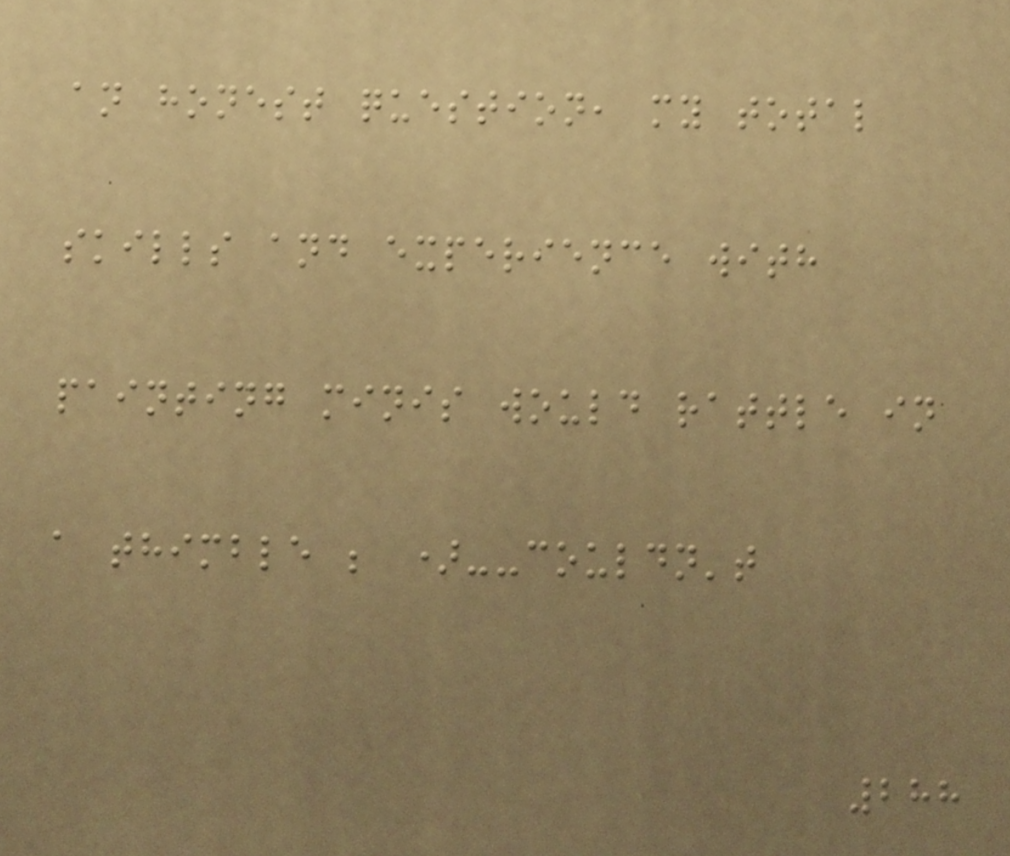an honest question, my total
skills and experience with
painting minis would rattle in
a thimble ; )--couldn't
288
